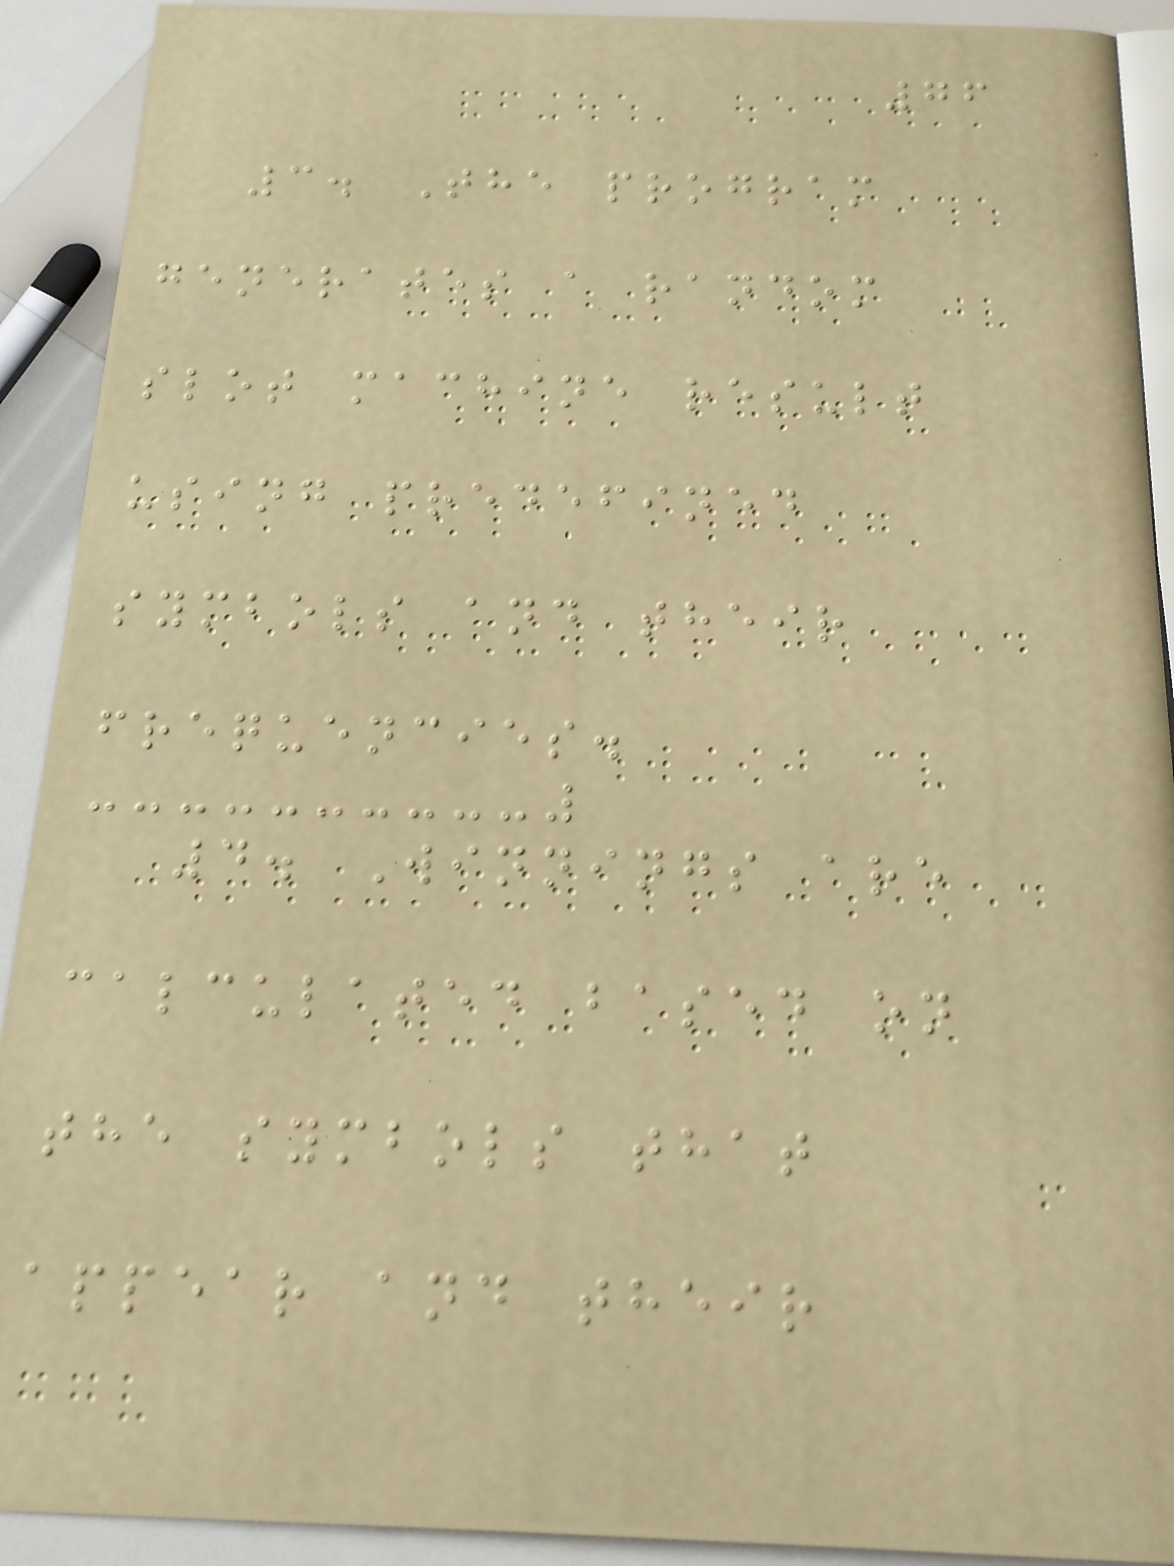76
3. The program
generates a random
slot machine result
using predefined
symbols and their
frequencies.
4. Winnings are
calculated based on
the symbols that
appear and their
